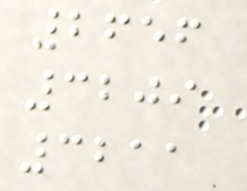2656
3209
3211
